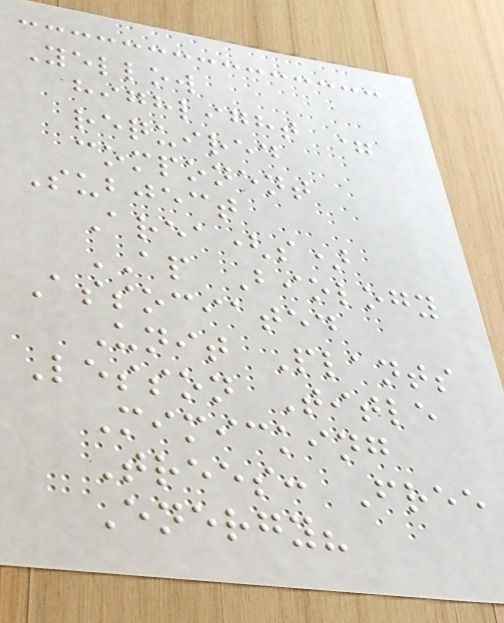Yellow
highlight =
required
component
Subject
Area(s)
AP Biology
Associated
Unit Plants
Lesson Title
Mimicking
Trees: Free
Energy?
